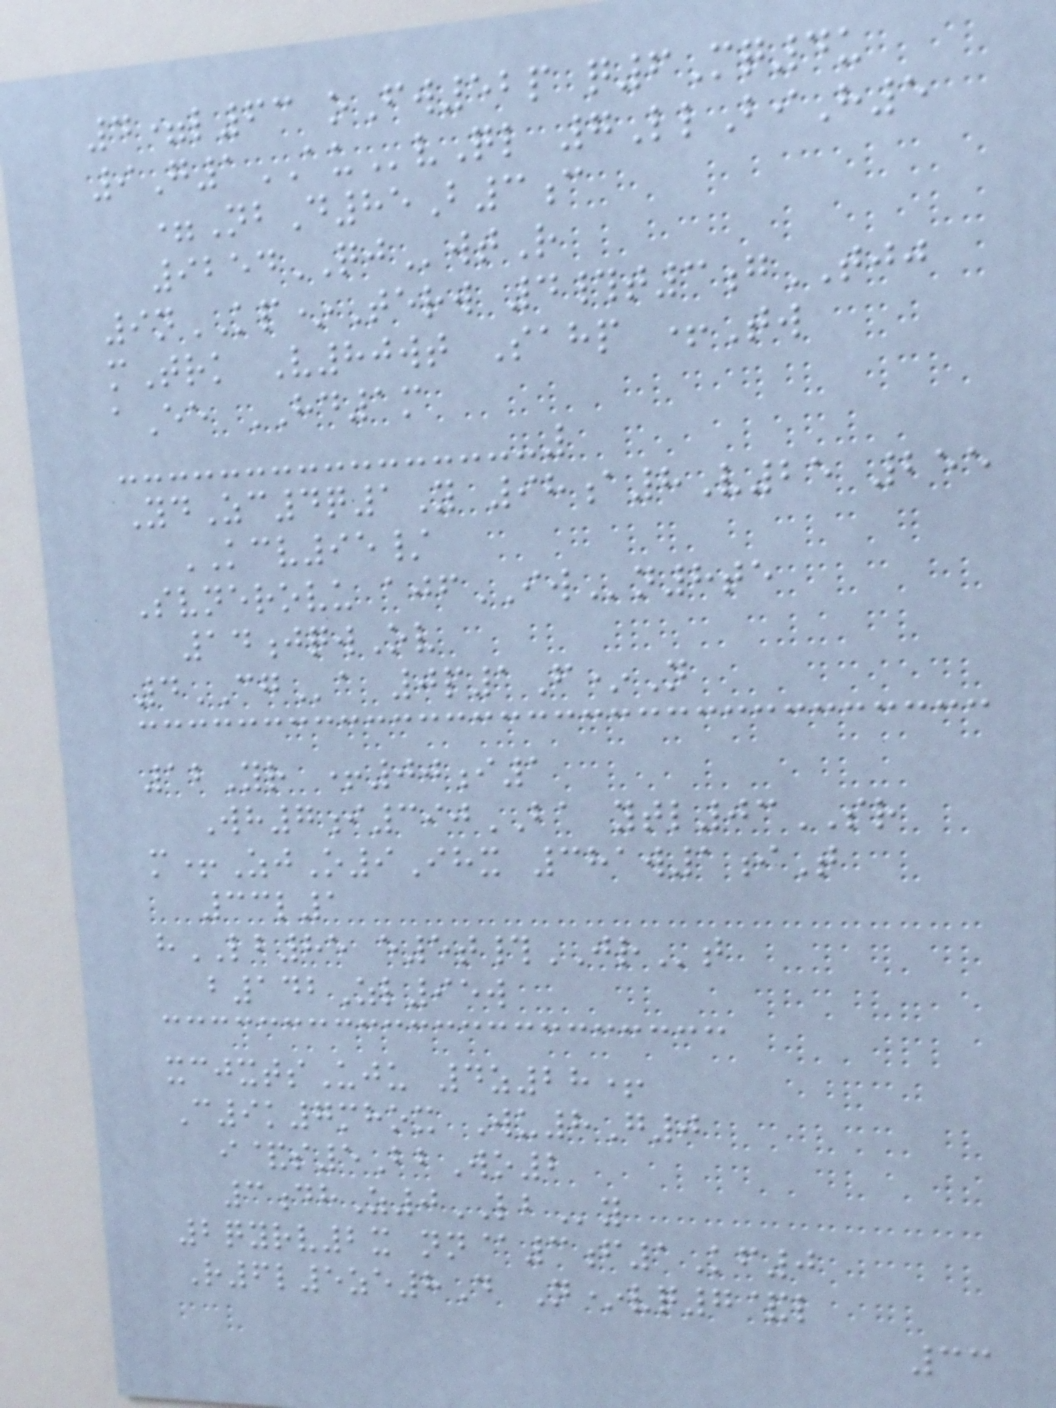4=l63 oFw52p q6Mq4u
9G1AUvQl 7LlBiH5
=NbD85B3c
9254QJwtR
9nKP*Terw 4#t3gTJJ
mTrk V80wt Sahp +Tw
aEe HD1m
YdZc4q1Y 98a8V25 255
KCV95/
Svnerovu ajfIWn8te
14jqwOv
4CGa 0p1F*N
12Yr +00i1
Wh7i390BA ytl03SR
m+ZjO9Ihx 381w1iT
33l1
hLB85 e5t#JRt
b142Zl95w
xcjxtsUju 4z28+
C9k7mhox Wu8G0
i&s5BbWo2
3dhZ0LBy
2qyrv2x nn@3f1Kf0
R6l5ze8D N*vq7&l
33
